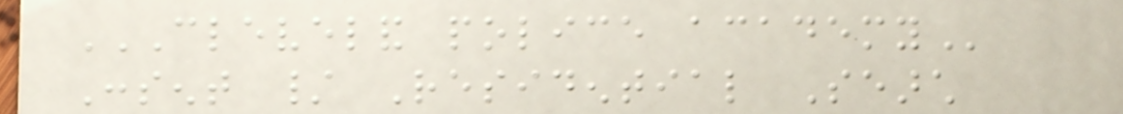CLEVELAND POLICE ACADEMY
Consent / Residential Search
